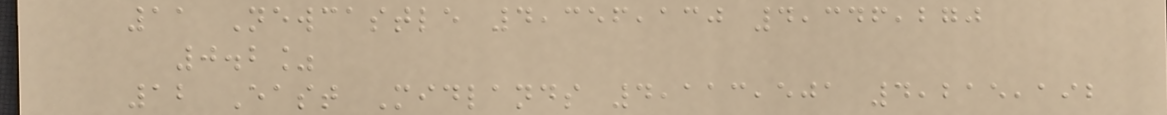11 Newcastle 4,356,130 4,346,270
0.2%
12 East Midlands 4,113,501 4,215,192
